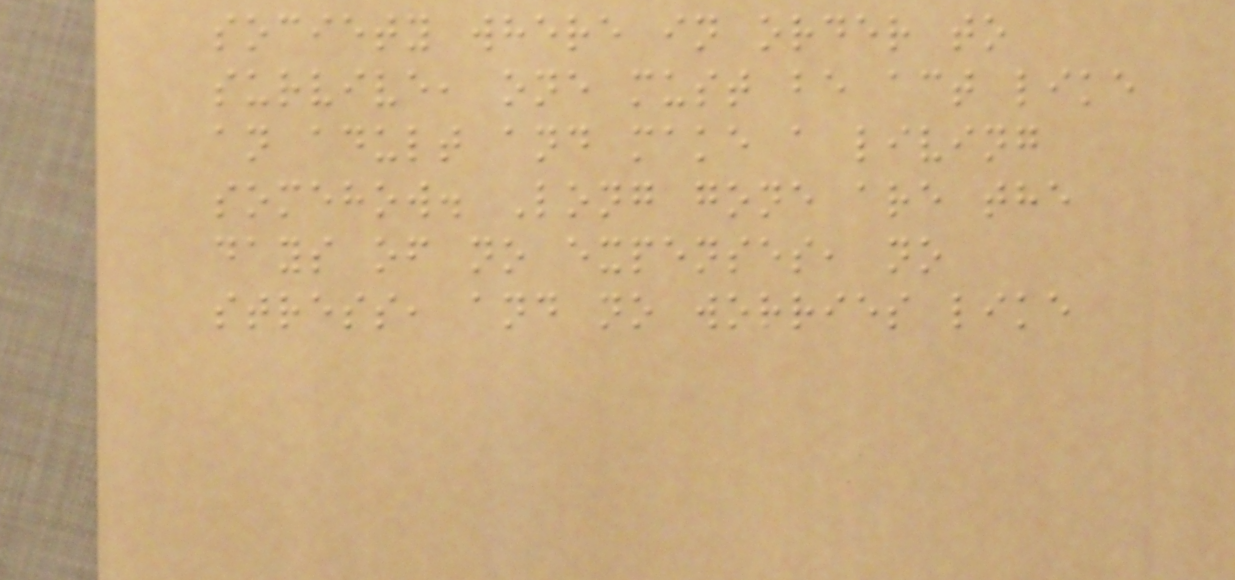society where in order to
survive, one must be act like
an adult and make a living
somehow. Long gone are the
days of no expenses, no
stress, and no worries like
